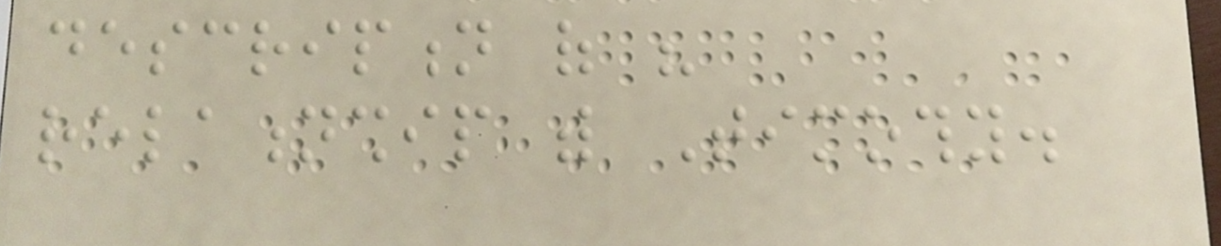description of his
relationship with Timothy.
